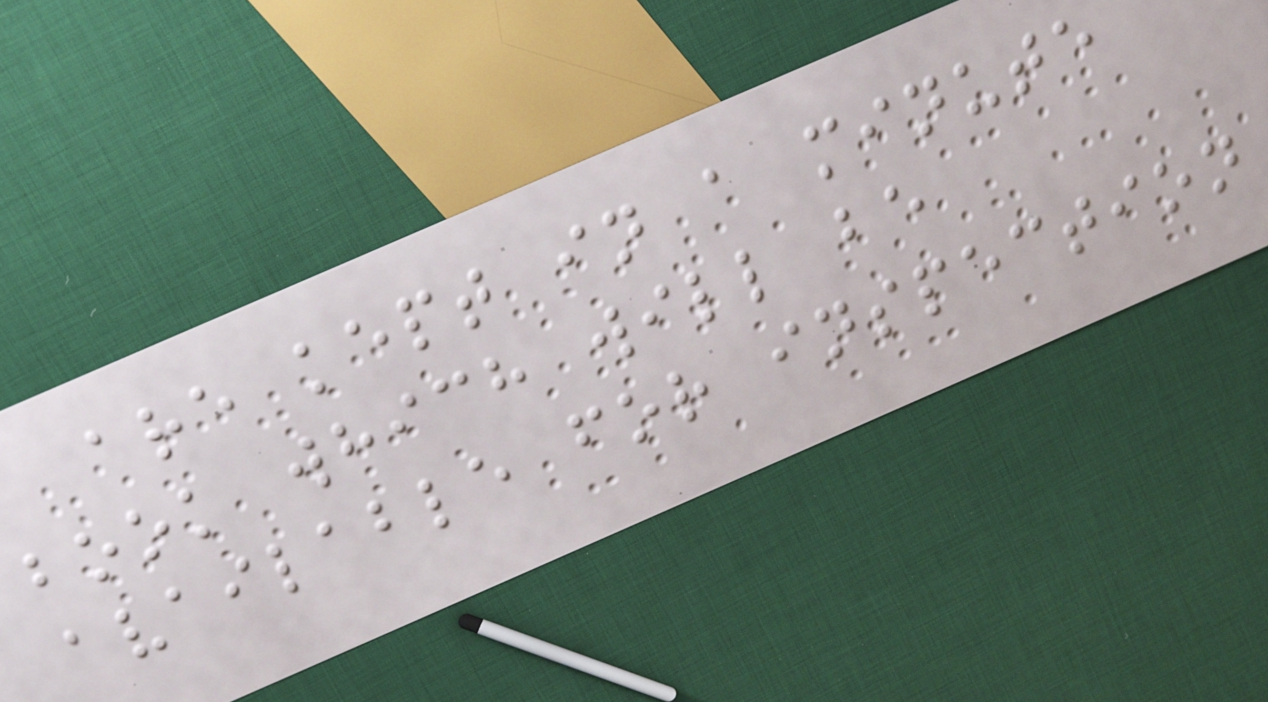are kept in a minute
book which will be
available for inspection
